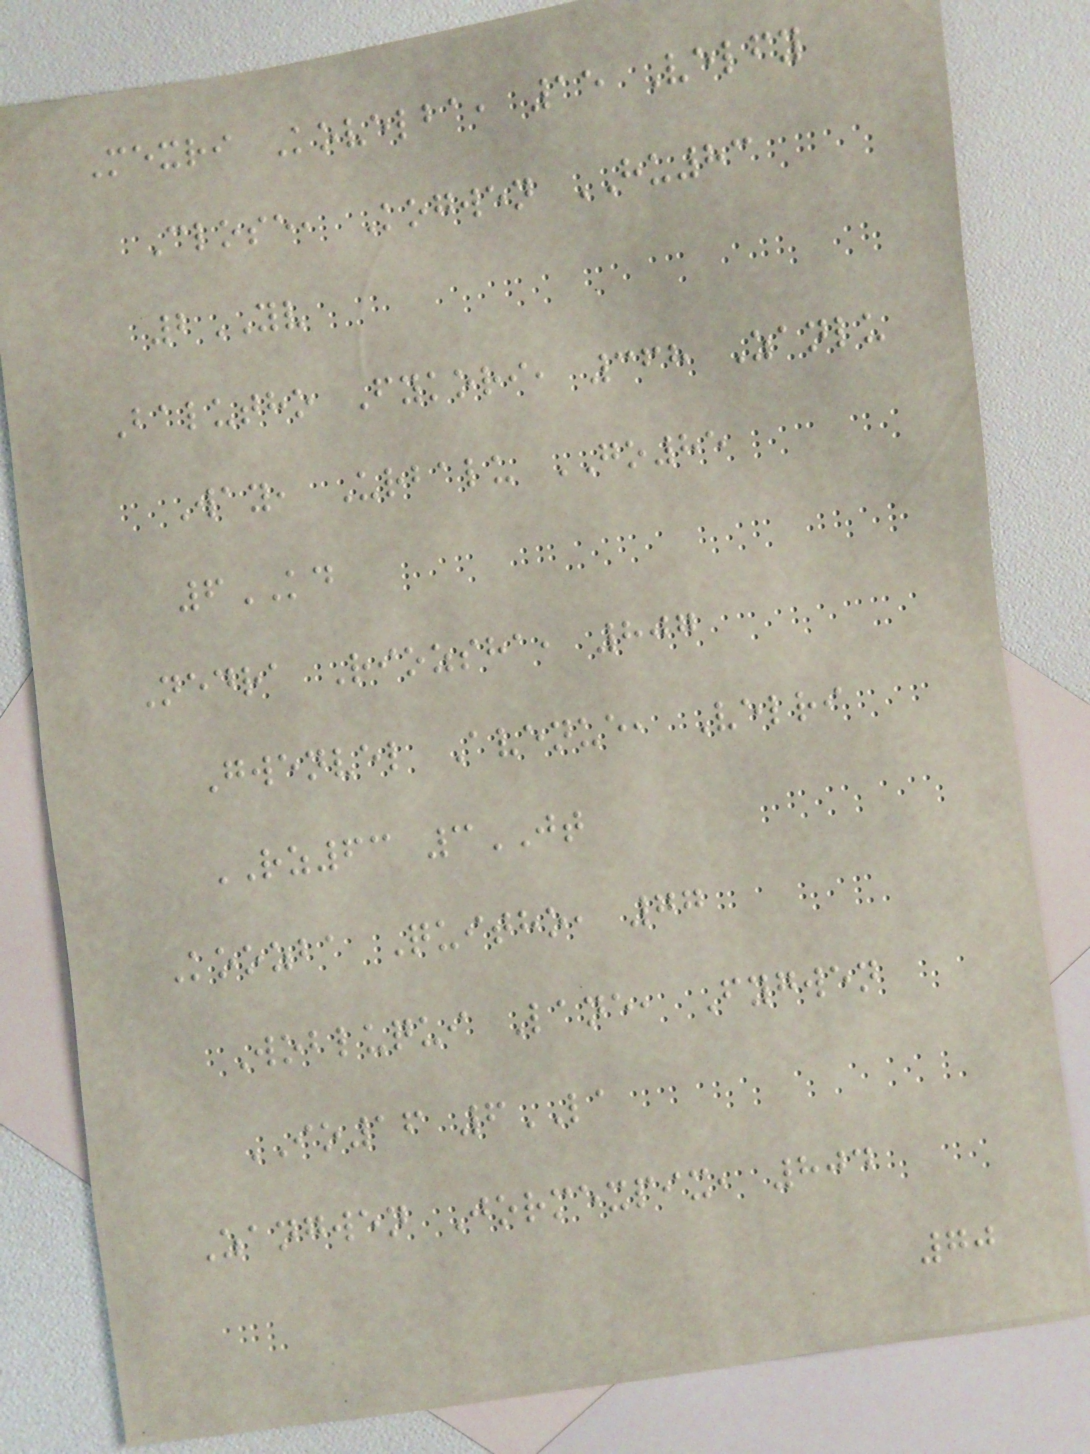Mexri Kovelba, 15 Velfy
Close, Kogwen HU83
2YV
Balutho Fykori, 368 Zanlu
Way, Urbalu GO85
6KD
Nedra Riozsha, 807
Gwenvel Avenue, Velri
RZ63 3JT
Koozba Quitho, 77
Wobluqui Lane, Fygwen
IO16 6LA
Zangwen Jormexpix, 804
70
